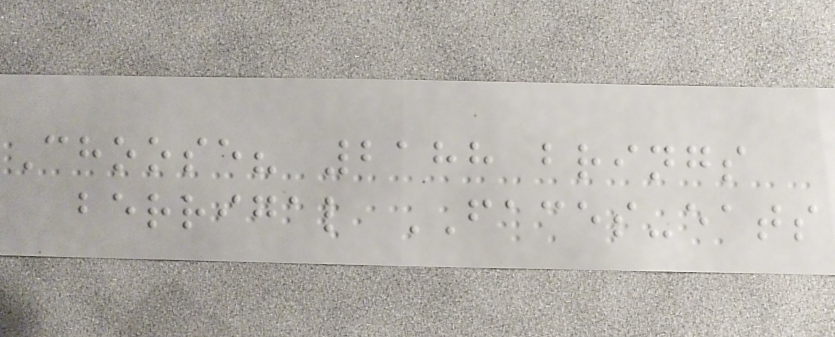Choose? 2188 brings
berrigal FACES-eats
